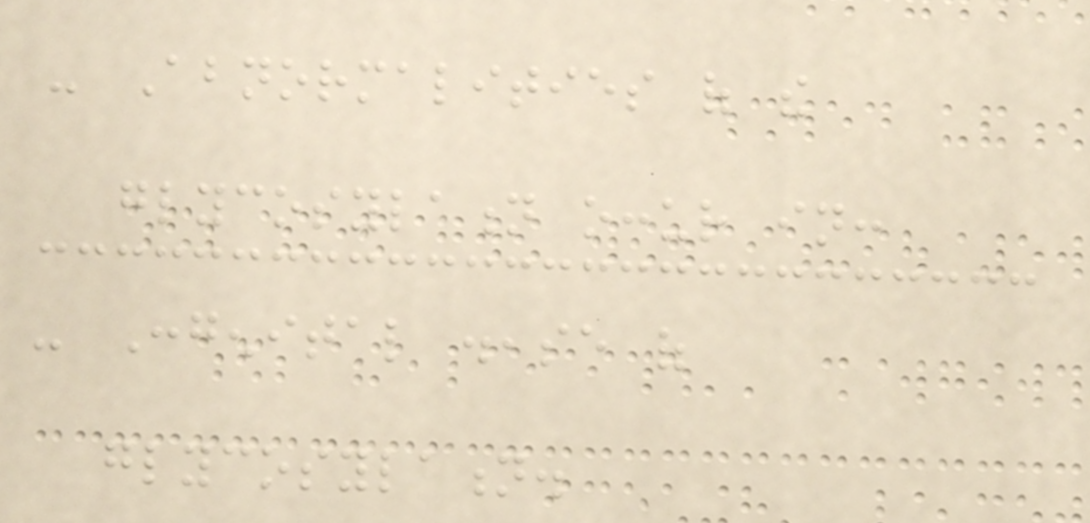- Abnormalities of the
glycosylation occur in:
- Congenital disease of
glycosylation.
